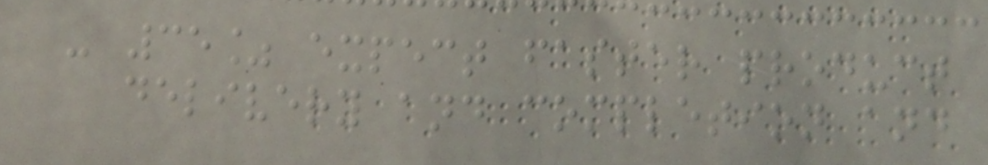- 35% expect faster product
delivery and completion and
